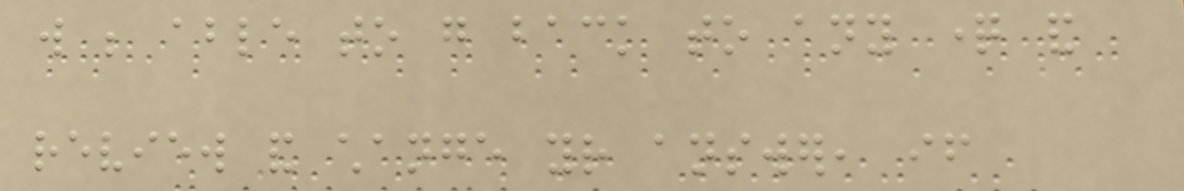will be able to go back to any question and
review and change your answer, if
